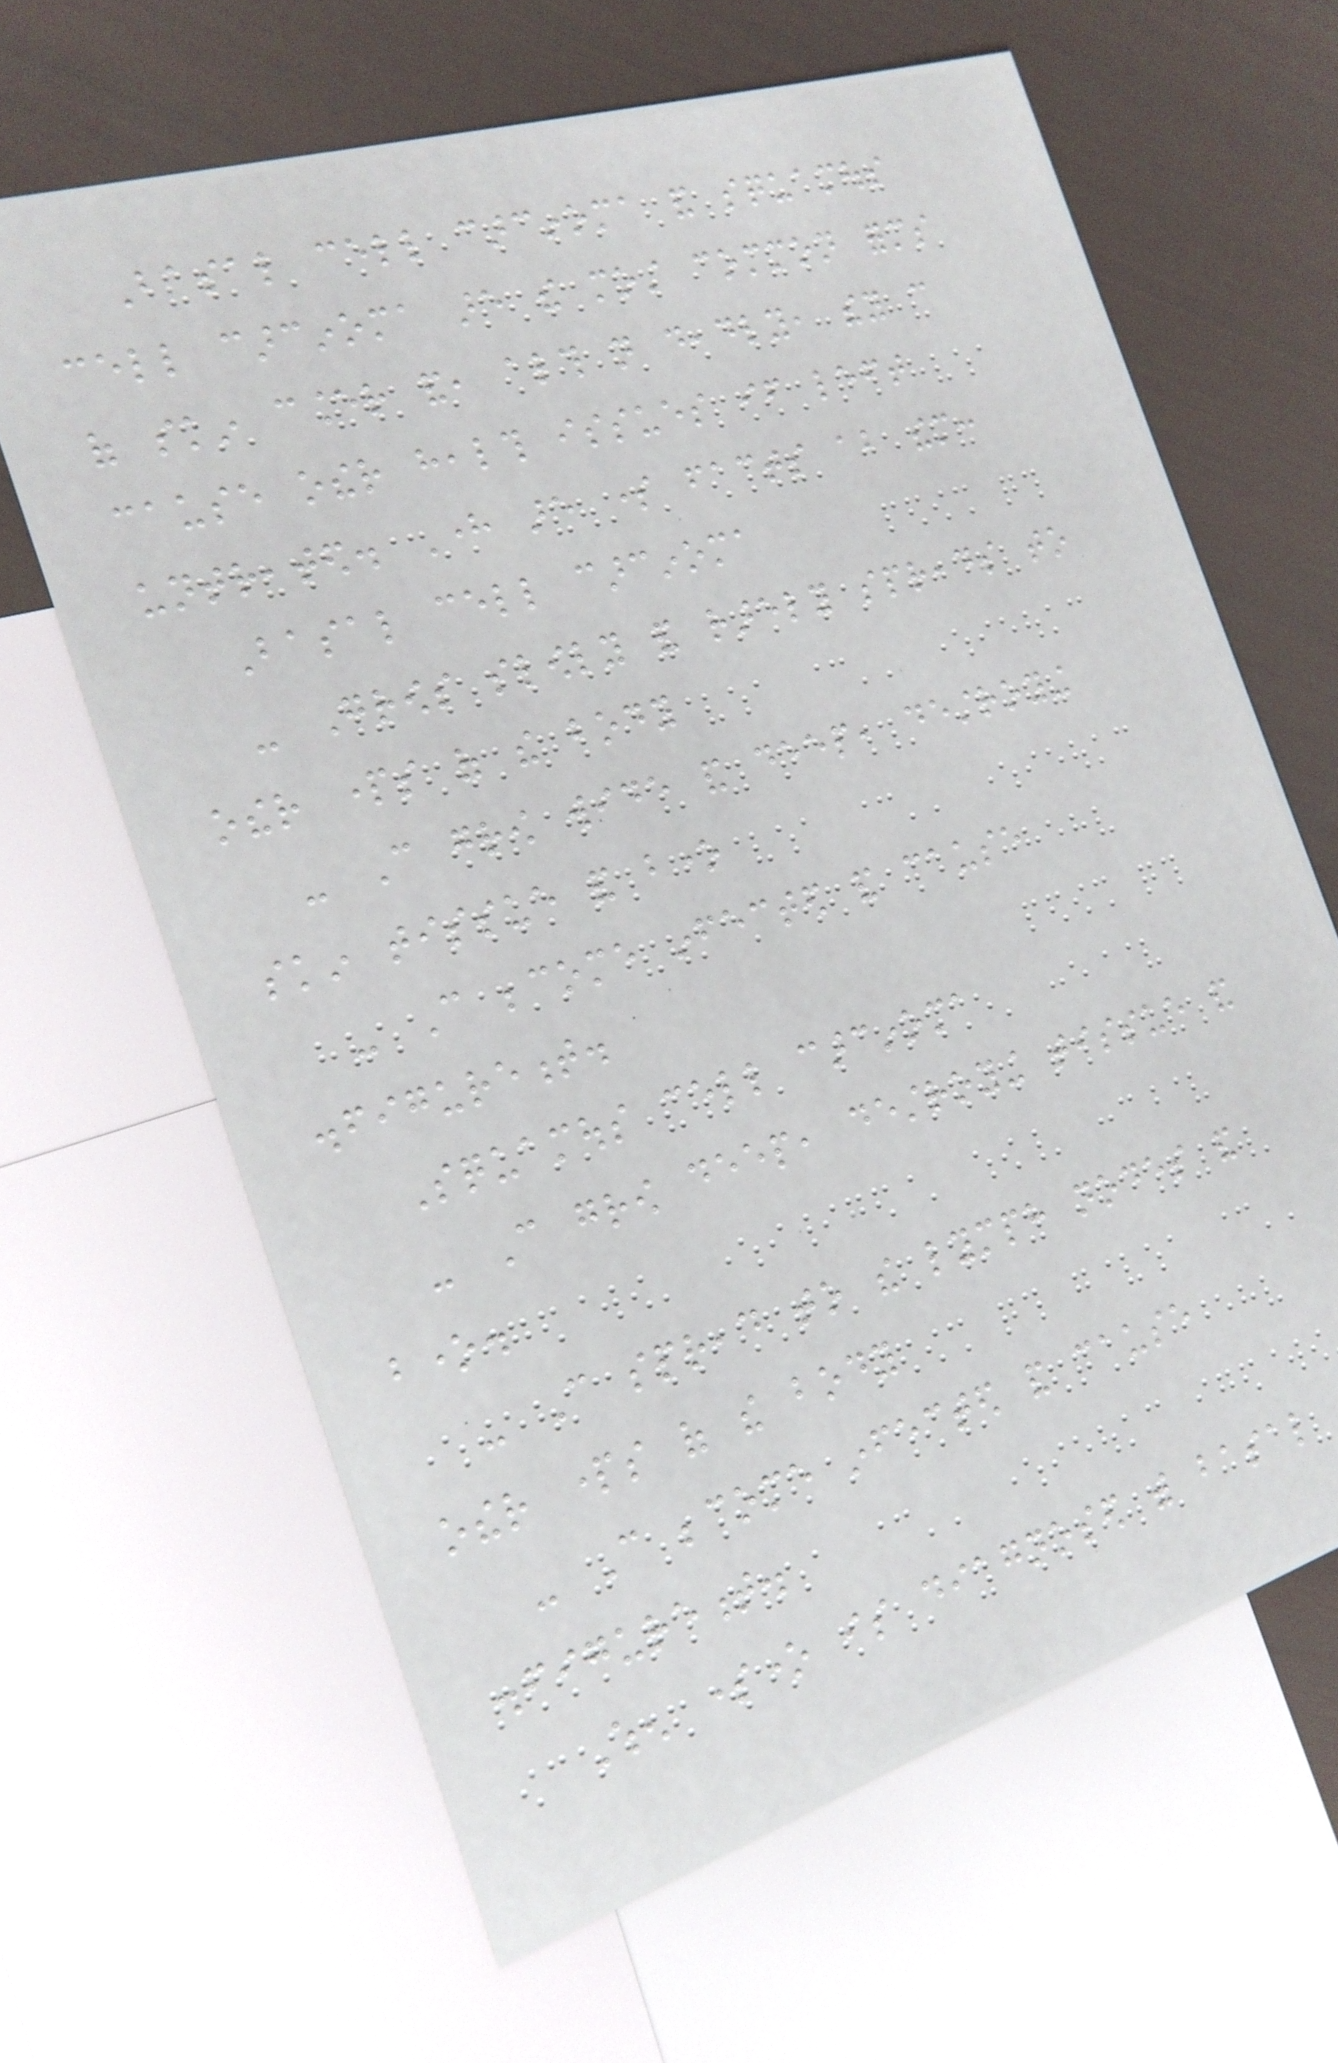Basal cell carcinoma and squamous
cell carcinoma are the most common forms
of skin cancer and, although not deadly, they can
cause other health issues if left
untreated. Here are some facts about them:
Basal cell carcinoma
- Grows slowly and rarely spreads to
other parts of the body
- Can grow wide and deep, destroying
skin tissue and bone
- Can become infected and cause
disfigurement.
Squamous cell carcinoma
- Can grow deep, destroying tissue and
bone.
- Can spread to the lymph nodes and
other parts of the body
- Can become infected and cause
disfigurement.
When someone is diagnosed with basal
